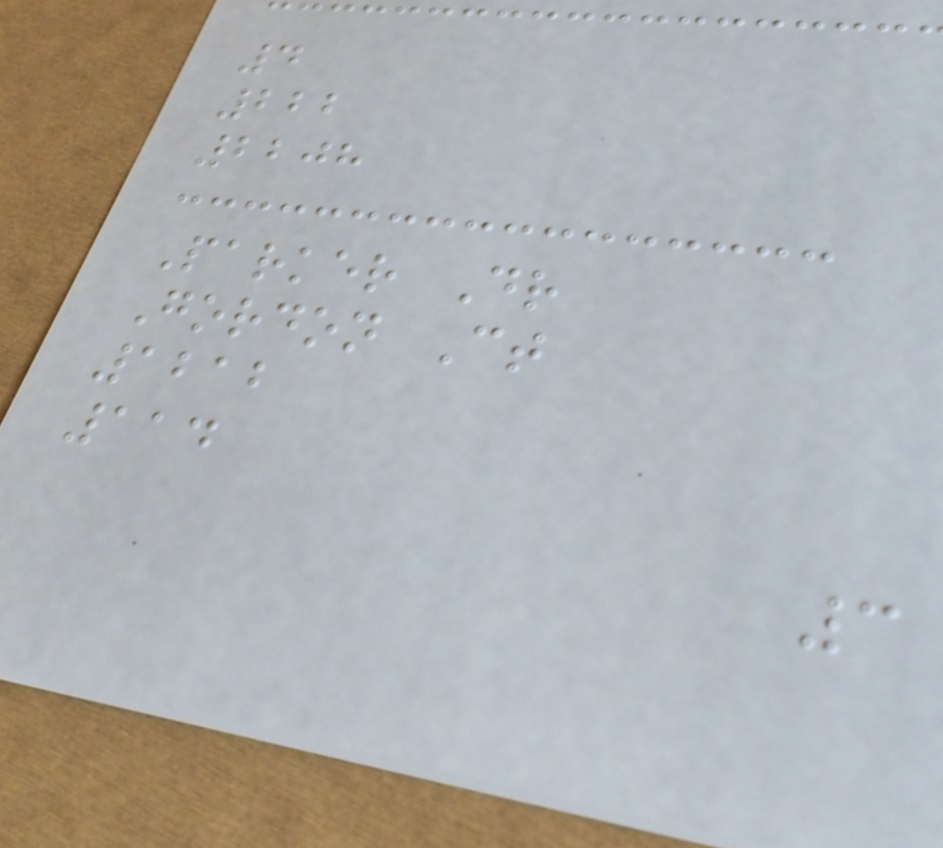4
222
2208
Parker Dr
Gordon Ct
1212
114
3
